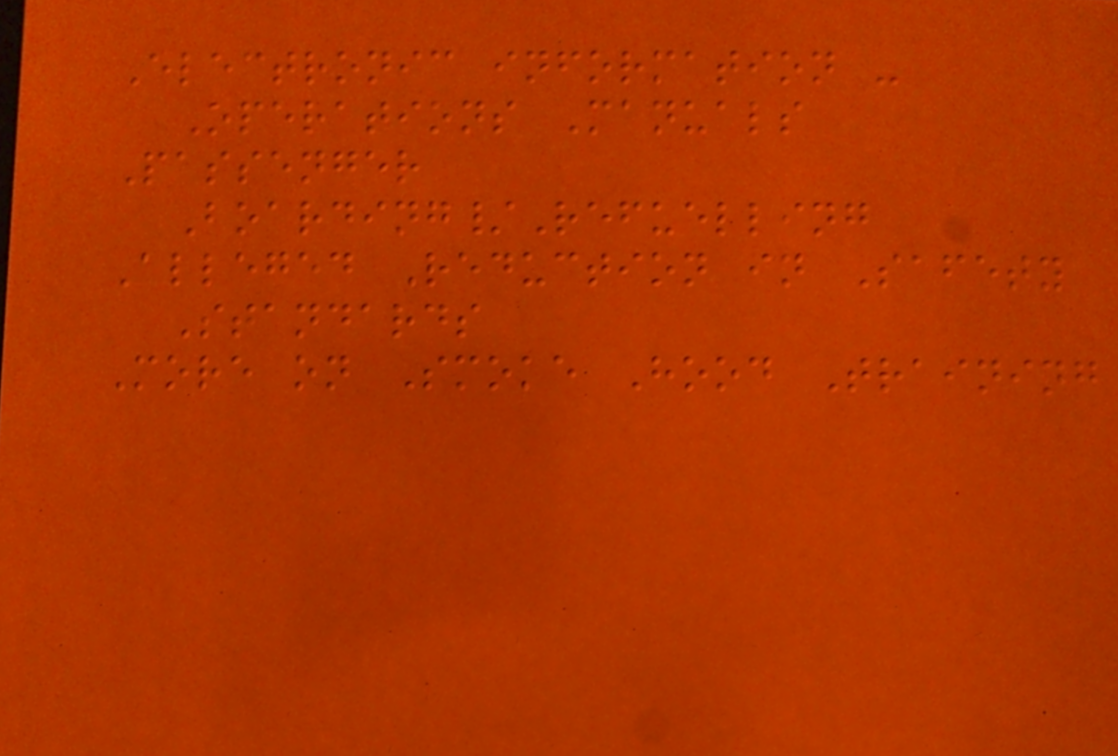Electronic information -
Operations Manuals
Passenger
Boarding/Refuelling
Alleged Reduction in Safety
Standards
More on Smoke Hood Training
